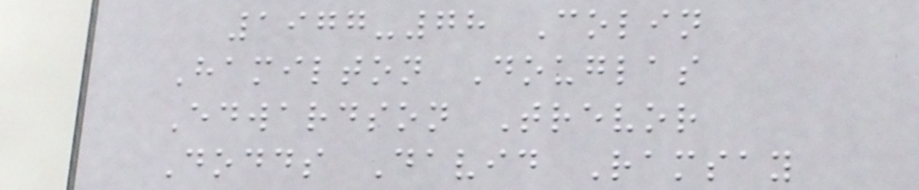1977-78 Colin
Hamilton Douglas
Edwardson Trevor
Dodds David Ramsay
